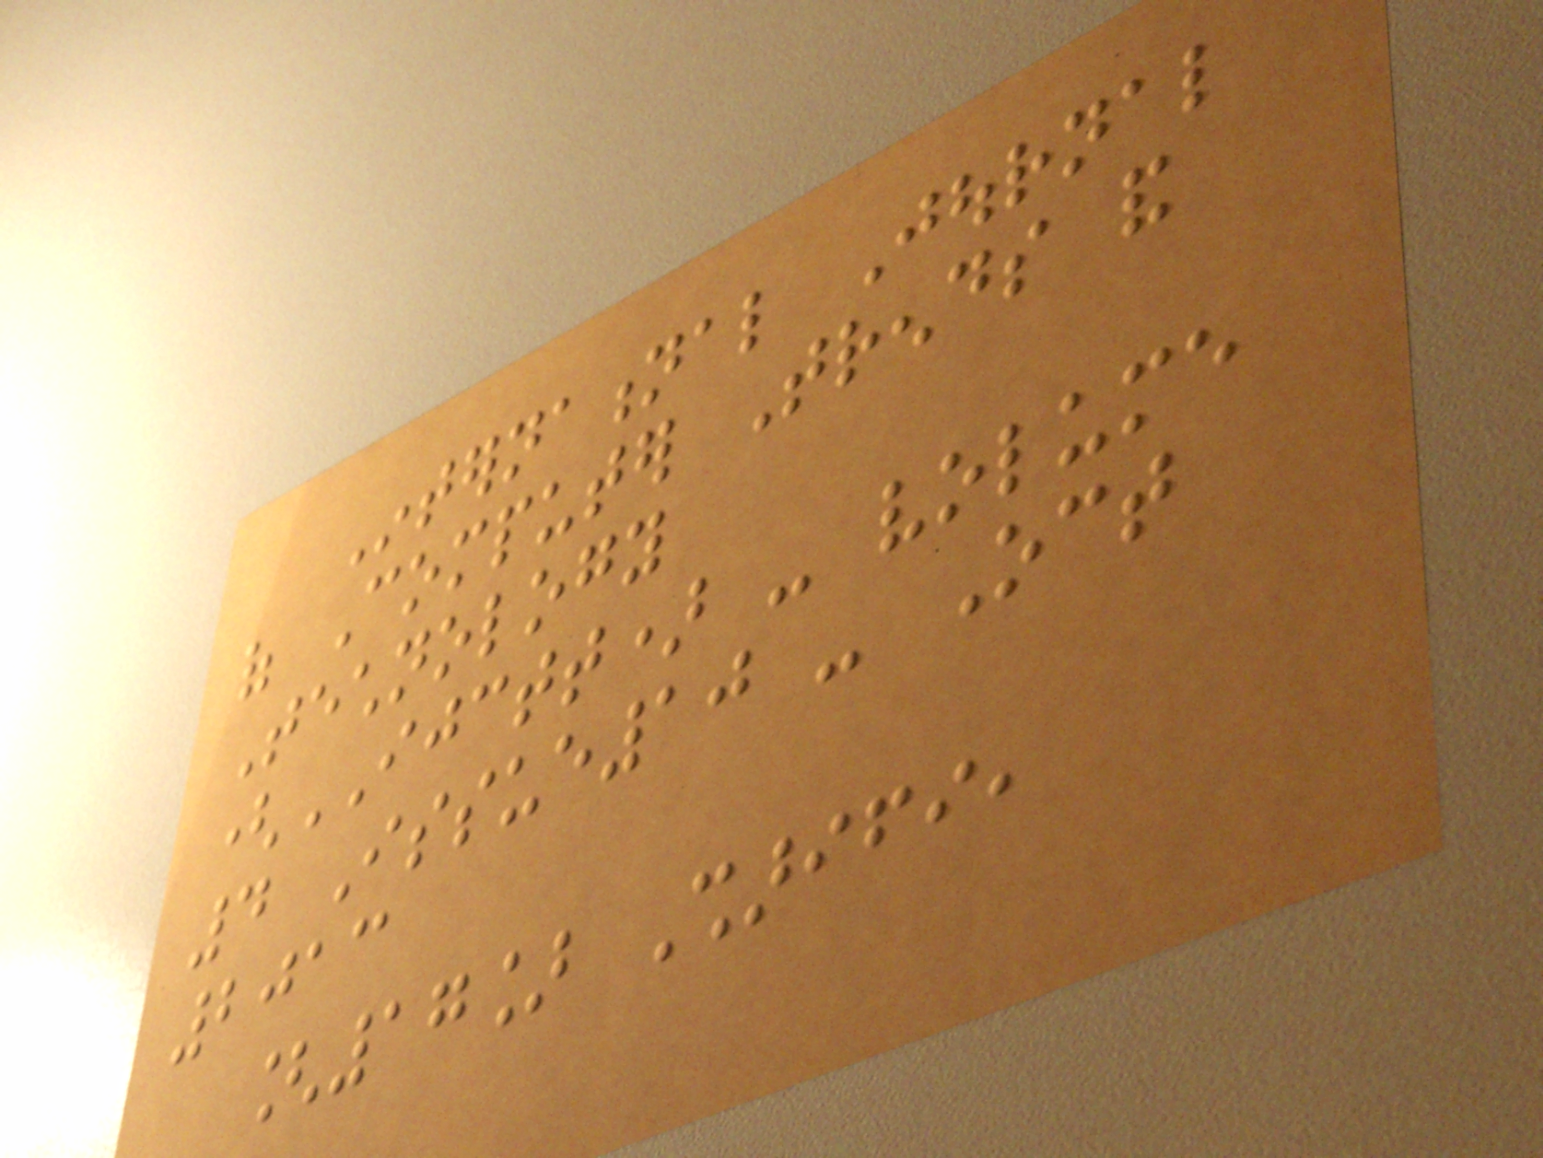International Journal
of Computer Trends and
Technology
(IJCTT) - volume
4 Issue10 - Oct
2013
[17] Sharifi,
